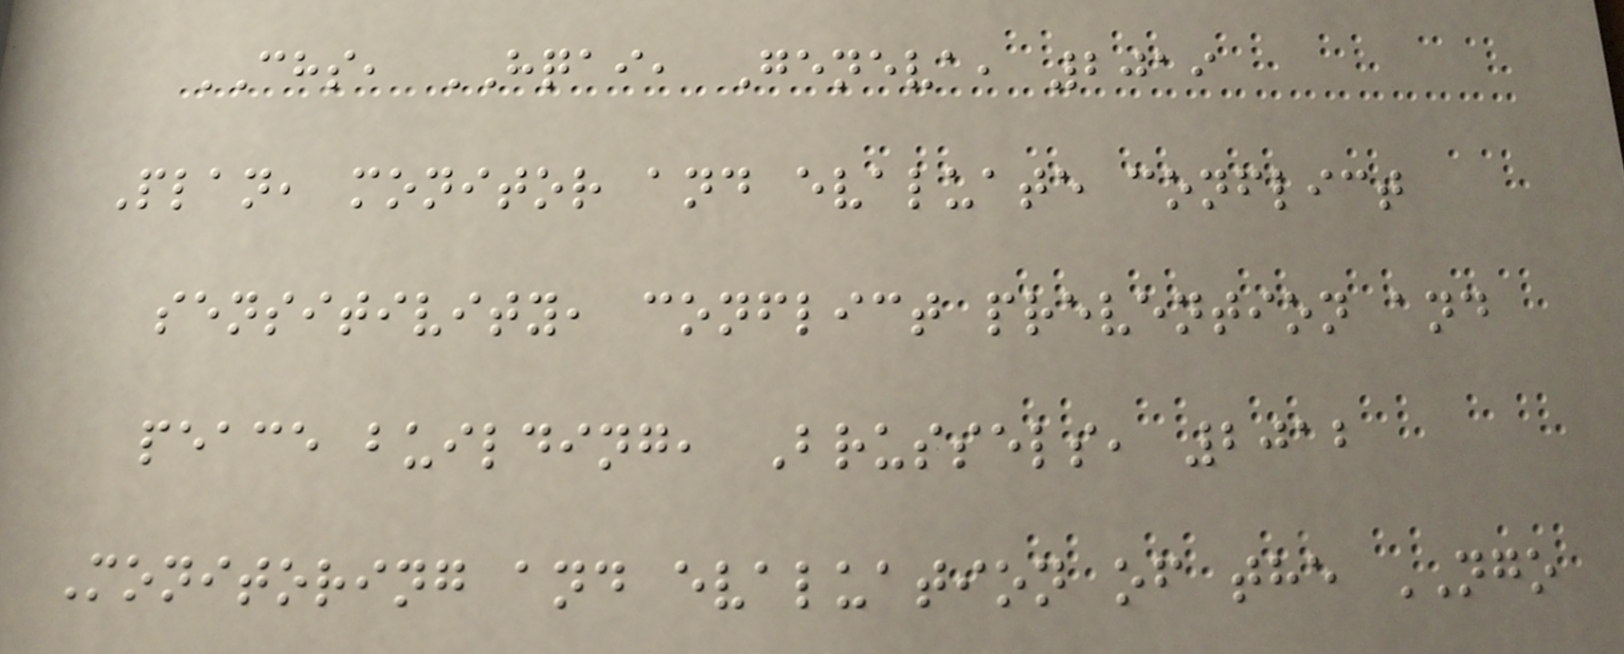CHS, HQAI, Geneva, 2019
Plan, monitor and evaluate conflict
sensitivity, conflict prevention and
peace building, Brussels, 2012
Monitoring and evaluation of the NGO
